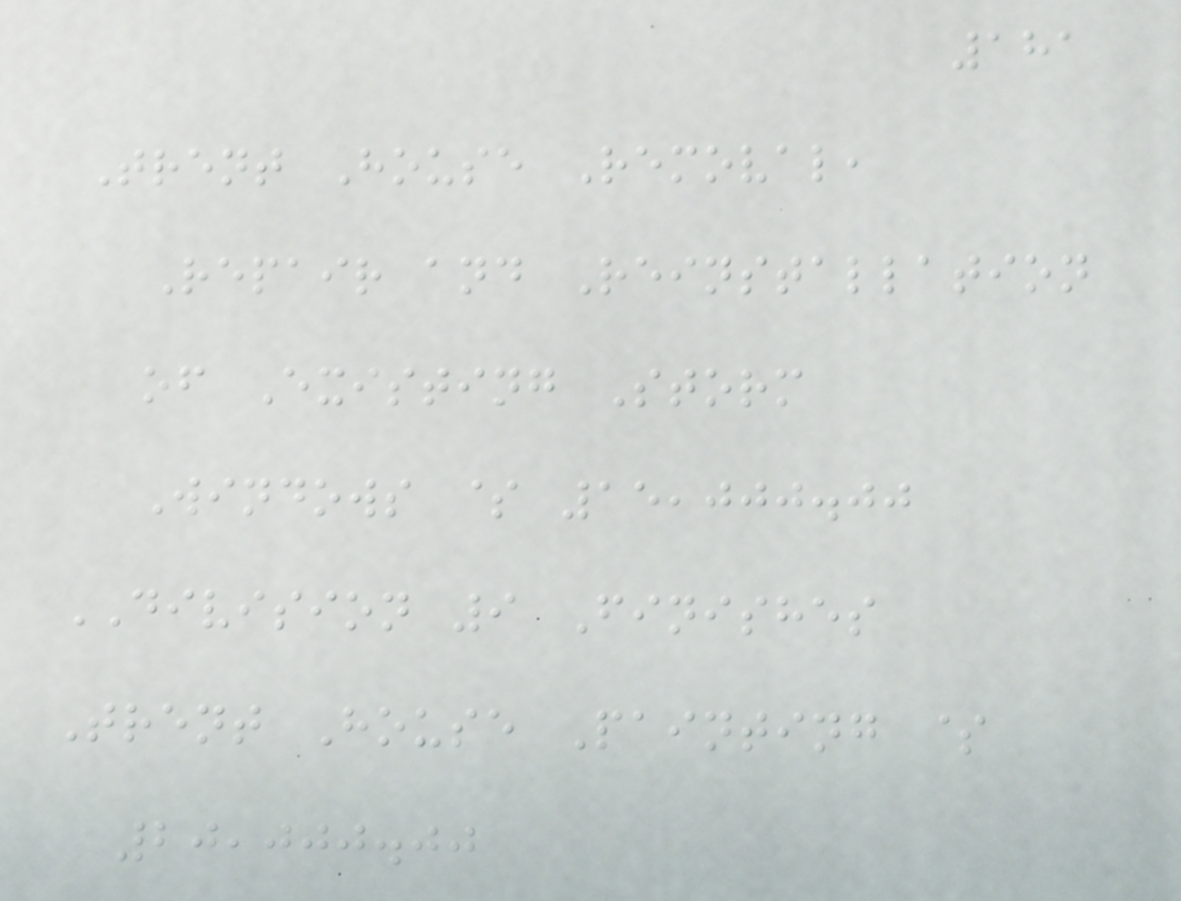181
Trent House Removal,
Repair and Reinstallation
of Existing Storm
Windows $ 15,000.00
DIVISION 9 Finishes
Trent House Painting $
20,000.00
